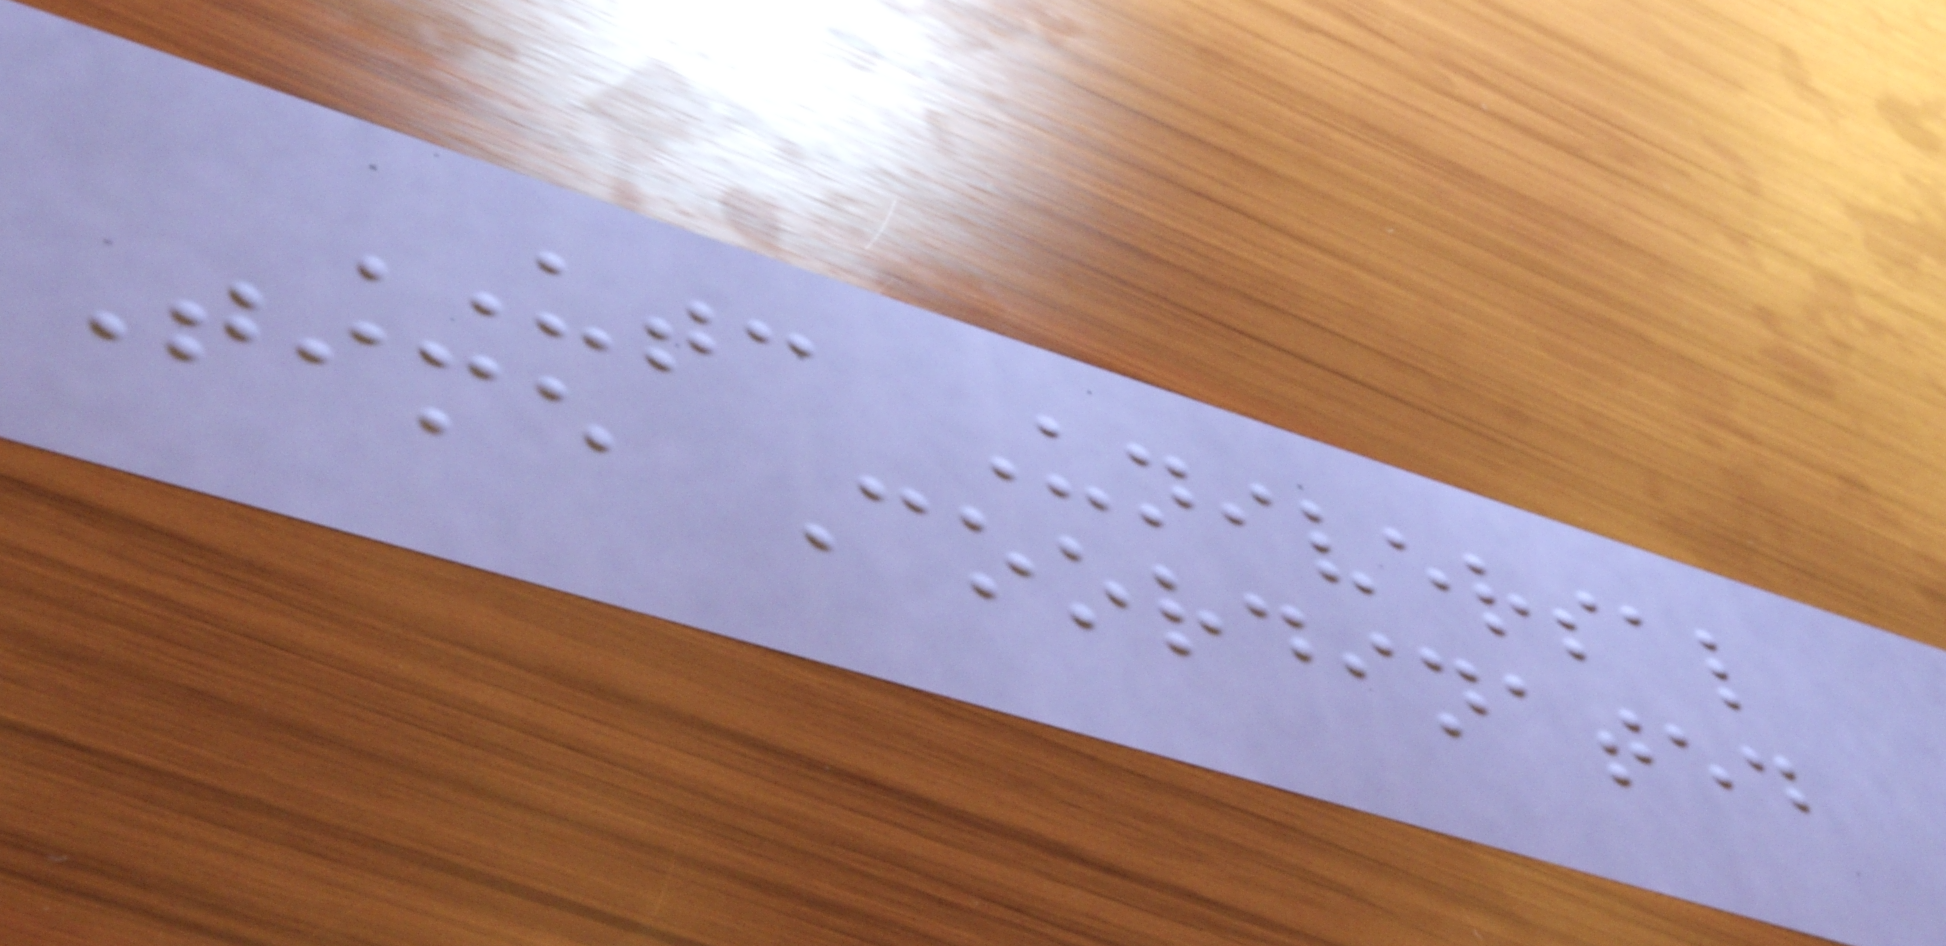UTC Universal
Time Coordinated
